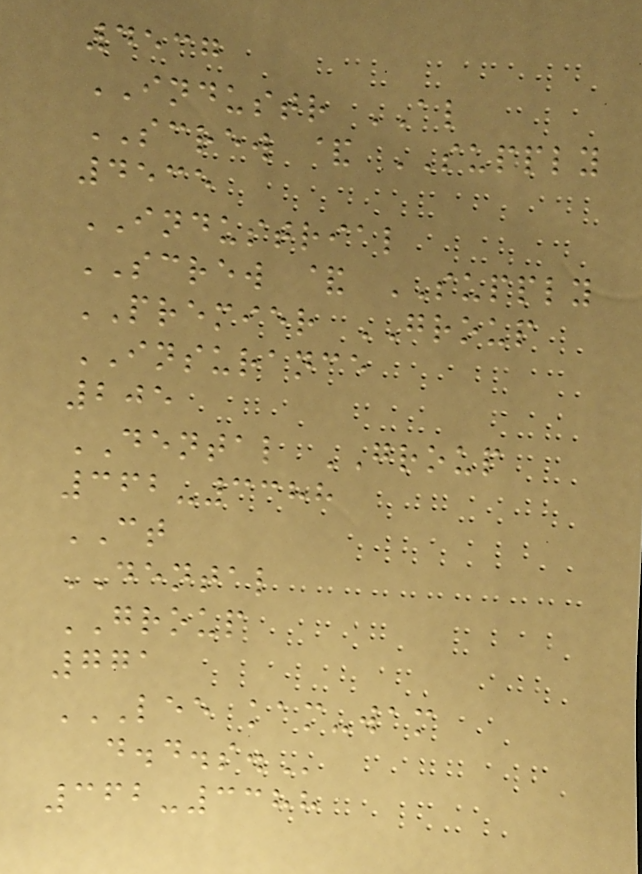4537
INDUSTR AL
SCREW & SUPPLY
4535
INDUSTRIAL
SCREW & SUPPLY
PREMIER GROUP
INSURANCE
205
DENTAL GROUP
362-3388
CT
DENTAL
GROUP
771
LEE KAM-WAM
D.D.S.
362-3388
